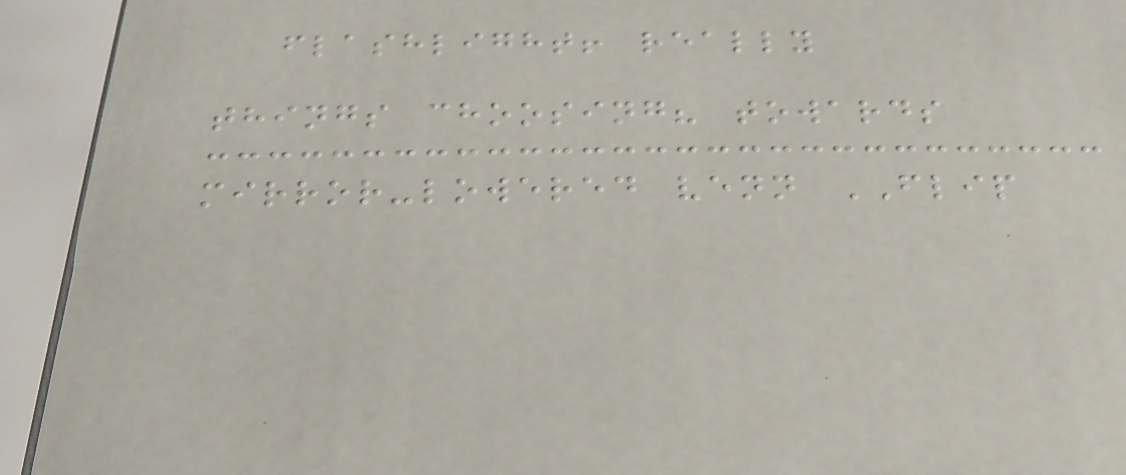flashlight! really
things choosing? towards
mirror-lowered venn FLIP
